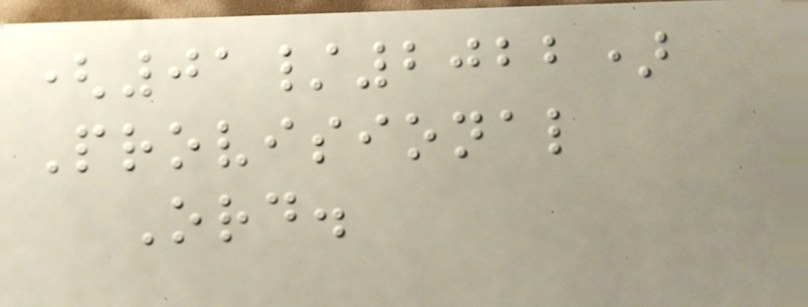(01/2022)
Provisional
Ord.
